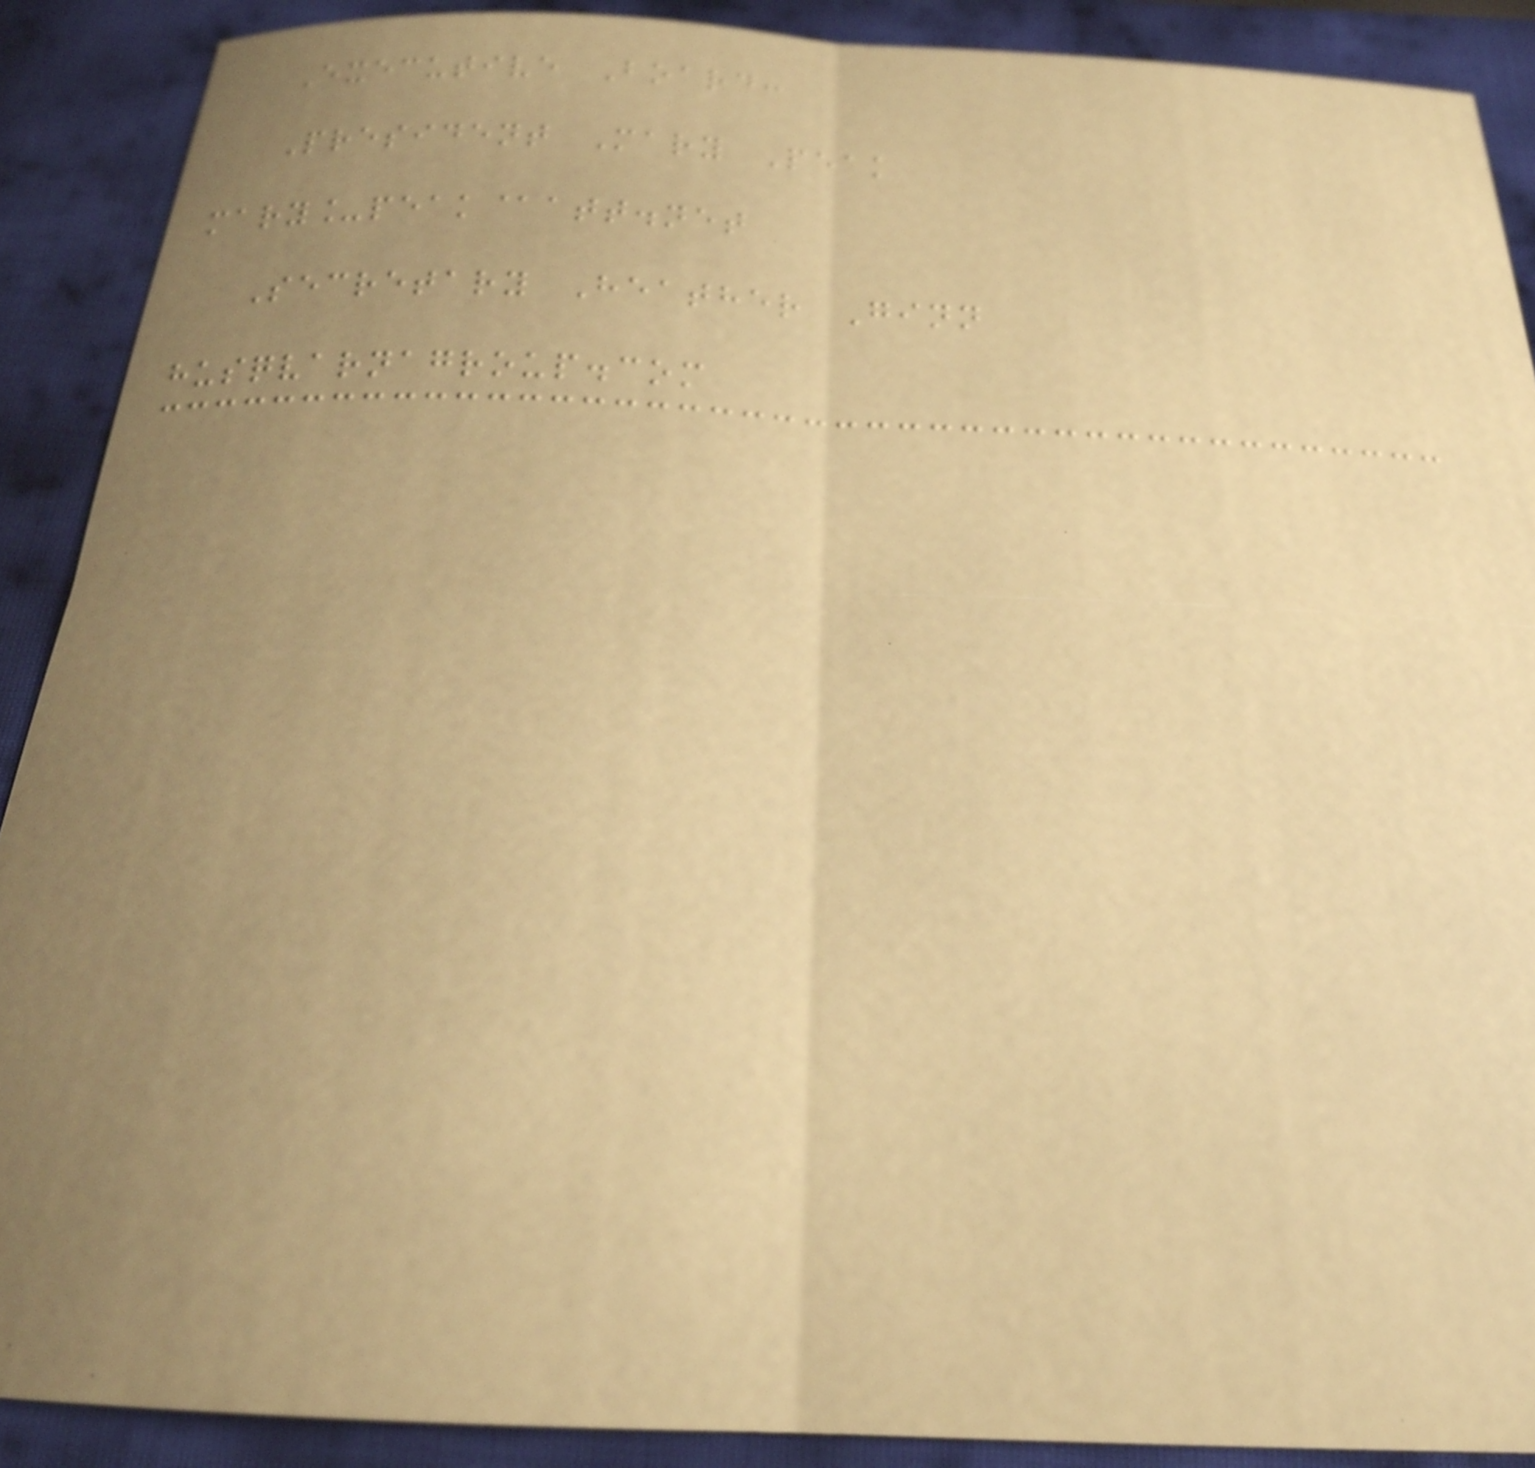Executive Board:
President Mary Peak
mary_peak@att.net
Secretary Heather Ginn
husqvarnagroup.com
